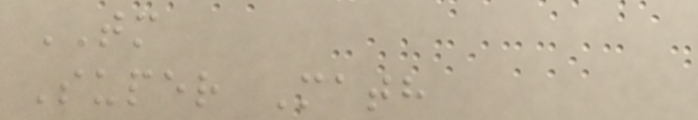TM
Super Math
